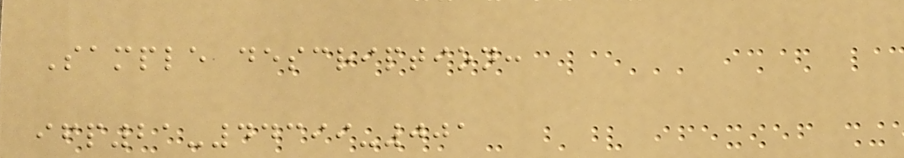Sample description:
ifp21-44399-001
